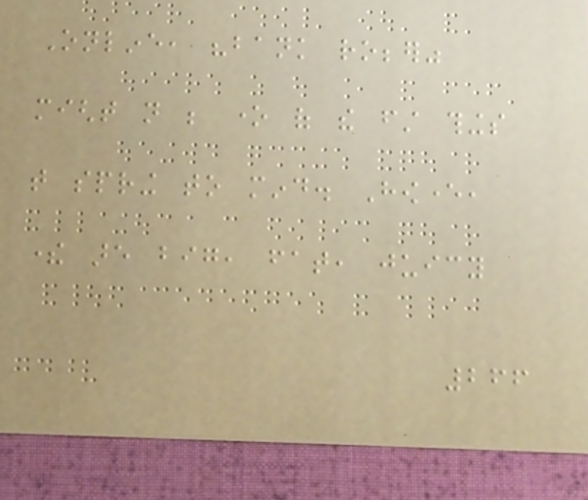Online, "bank robber"
might not be one of the first things
that spring to mind. However,
there are big, fat, juicy
266
